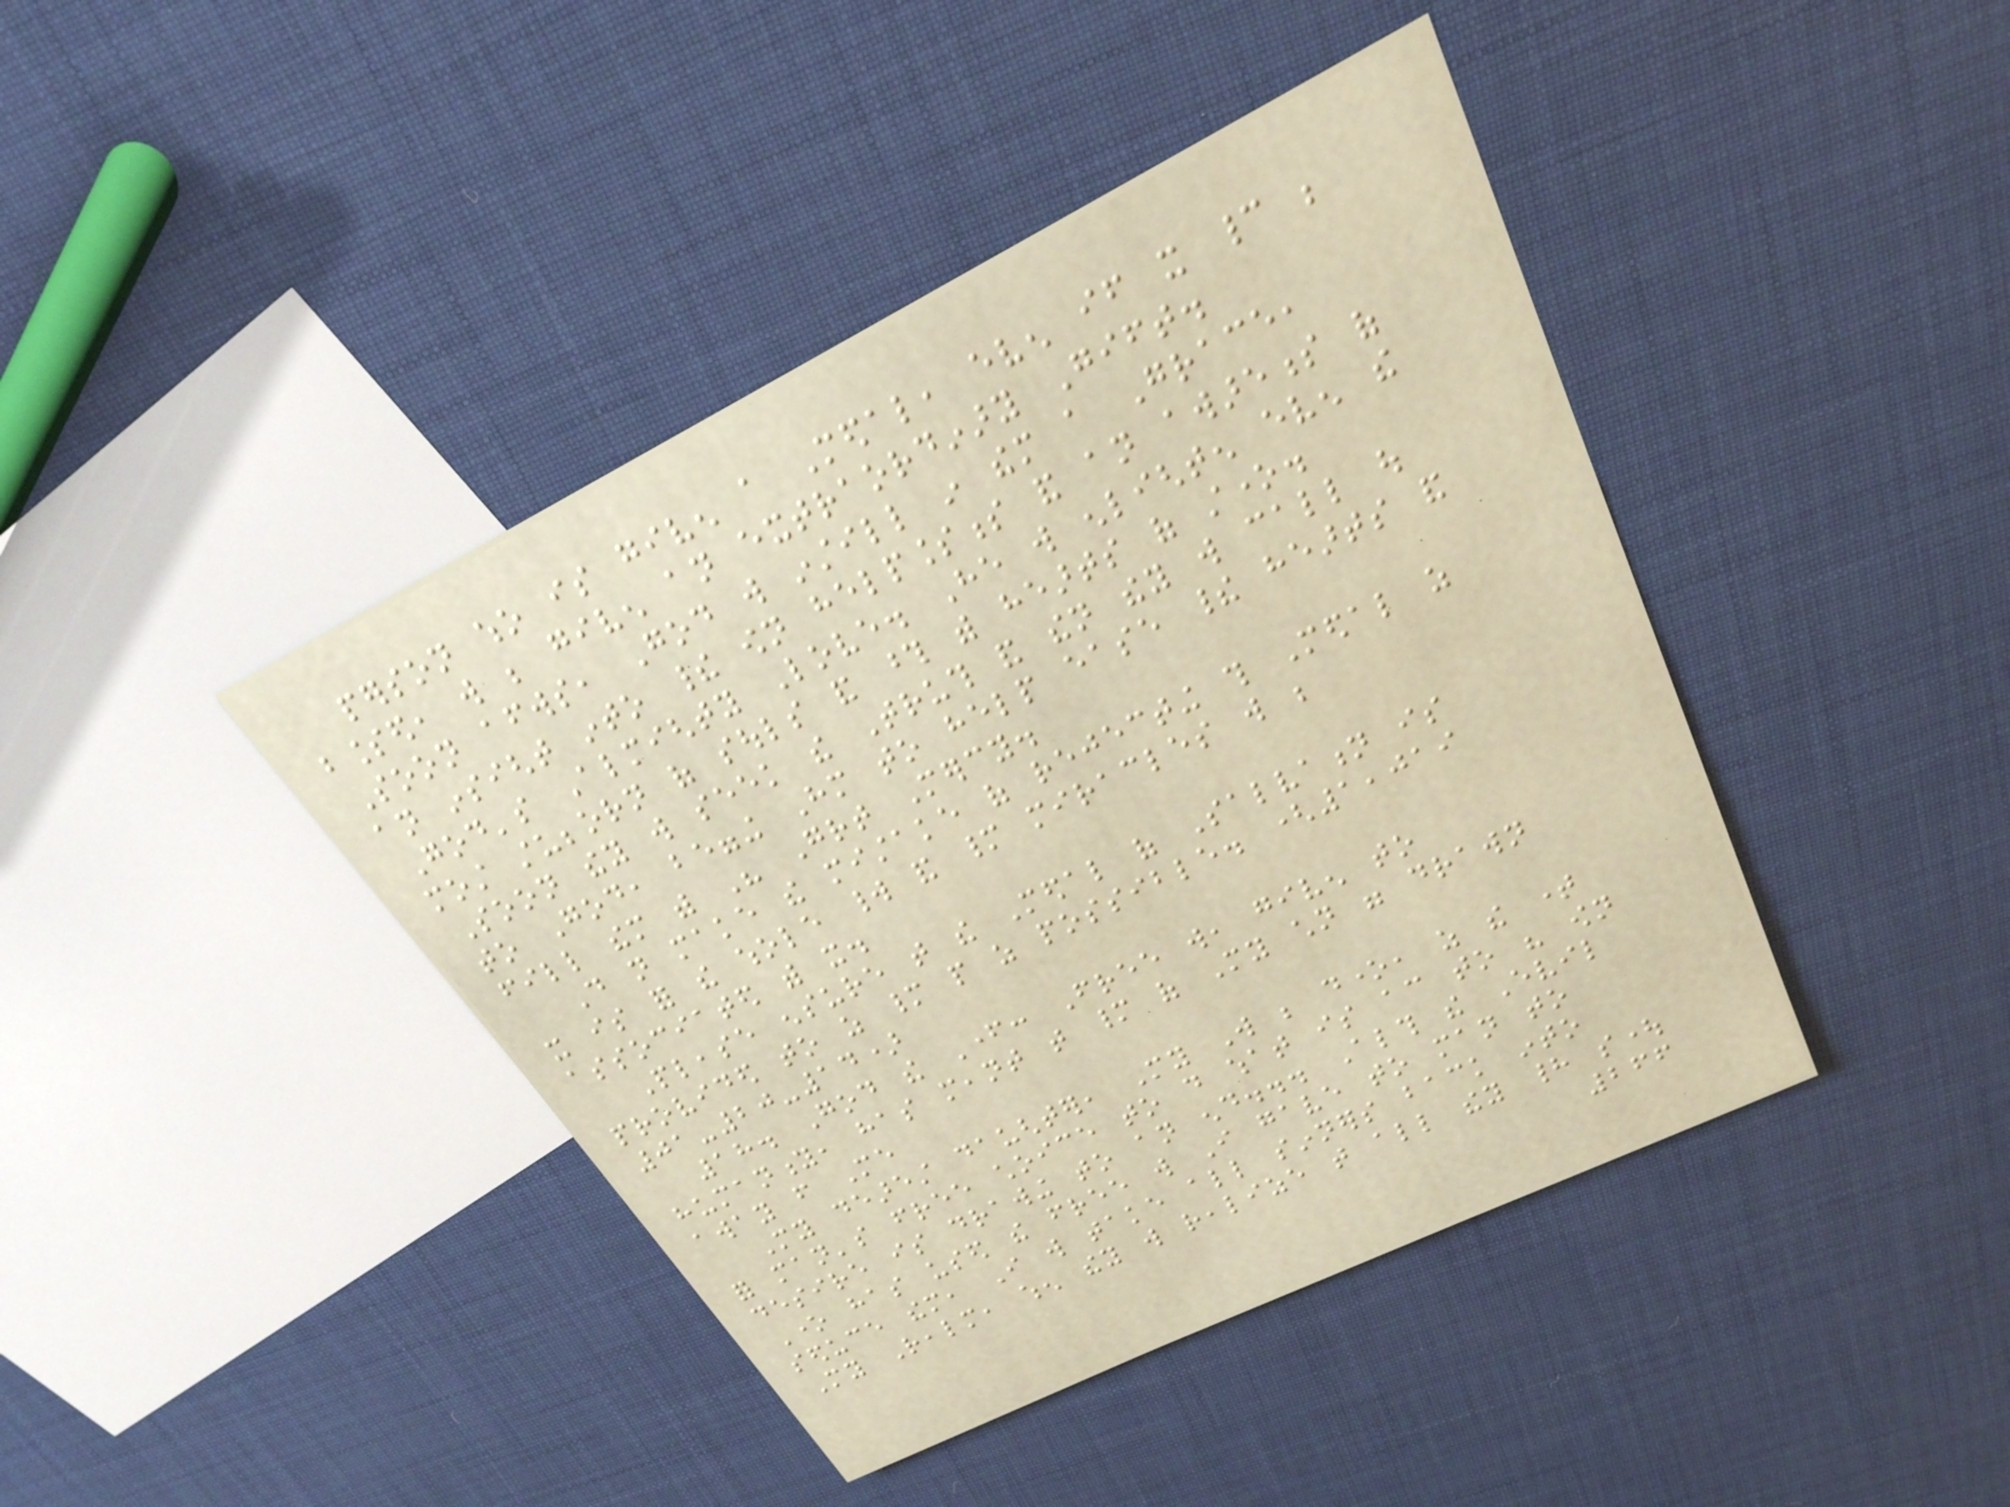person who is given a Medal, even if it cannot be
blessed, will be given an extraordinary Gift.
Soon afterwards, God will instill in them a Grace,
an insight into their own helplessness and an awareness of
God's Almighty Love. He will enlighten even the
most stubborn of souls and those with hearts of stone.
Soon they will seek the Truth and then they will call out
to God, begging Him to help ease their hearts and
fill them with His Great Mercy.
Do not make the mistake of rejecting this Medal as
it is for the whole world and many miracles will be
associated with it.
Please ensure that the Medal of Salvation is
provided to as many people as possible. (1,019
01-20-14)
18. God the Father: Free will, given to
humanity, has meant that many of My children were drawn
away from Me
My dearest daughter, My Will be done, as the time
for man's free choice to do what is according to his own
desire is drawing to an end... Although the Evil
One has used the free will I gave to man to
seduce them, I will take all sinners back into
My Realm, when they will realize that all they had sought
266
